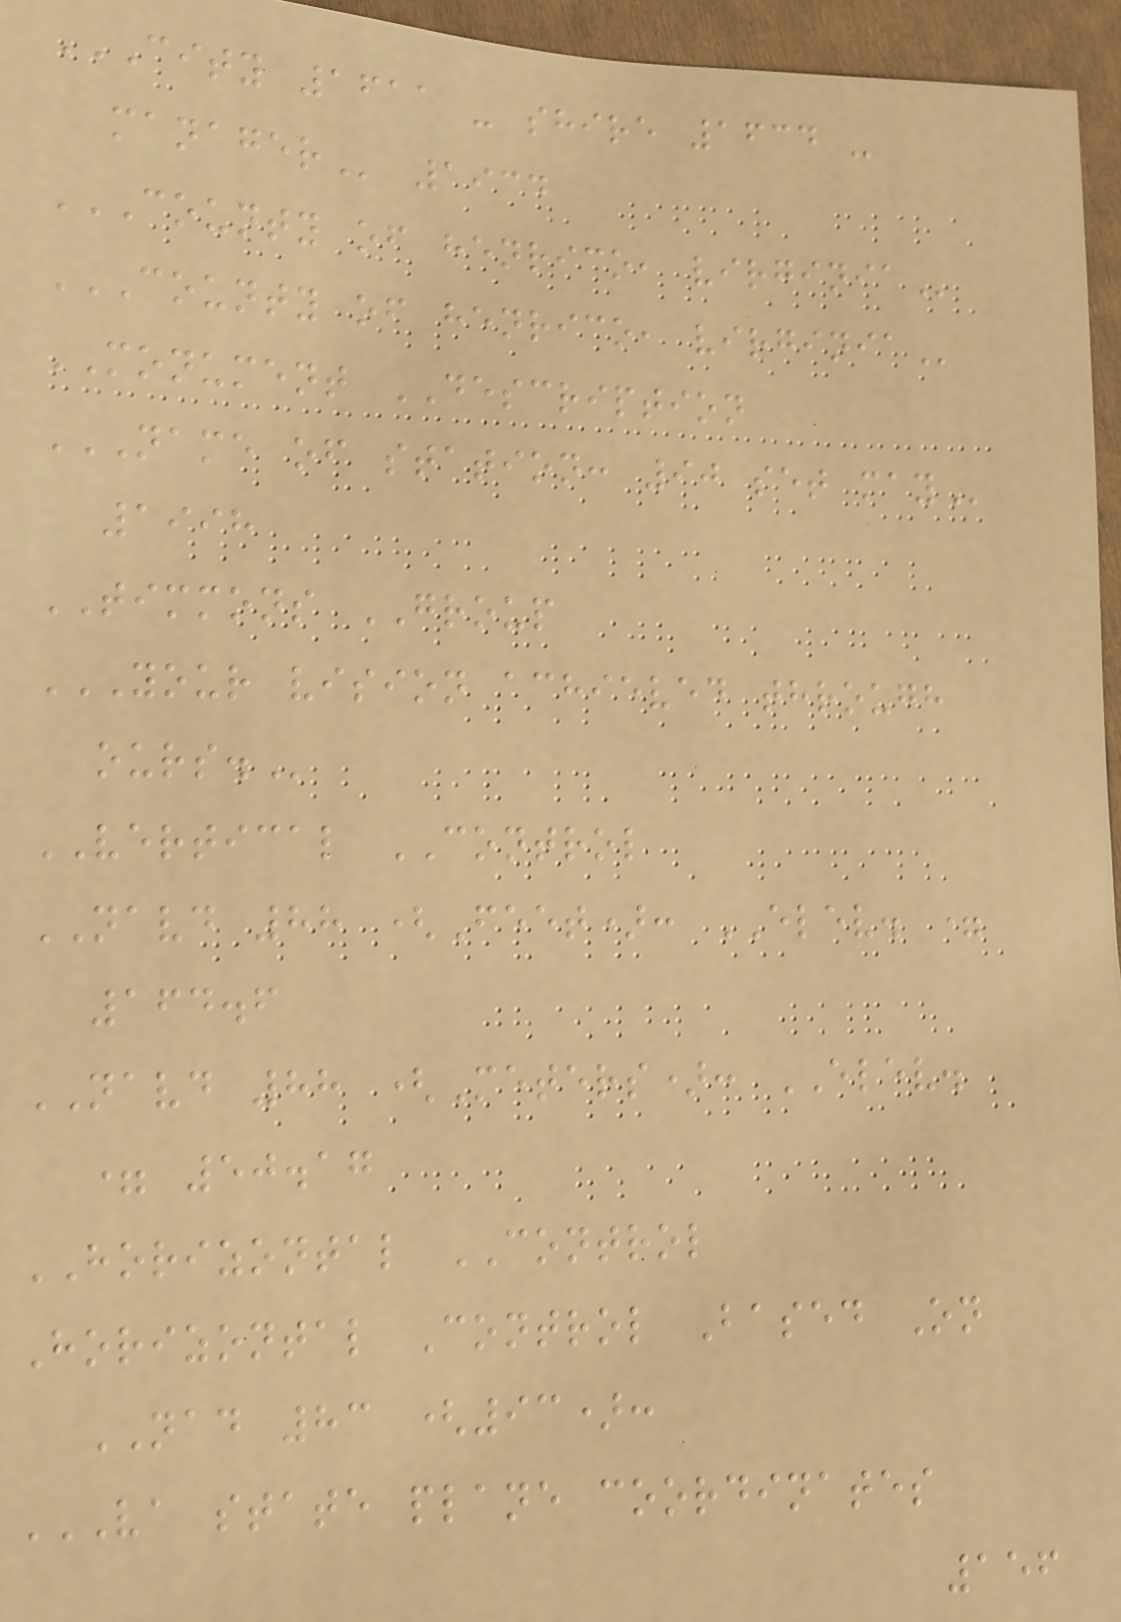CITY 1611 - SHIRE 1634 -
MANAGER 1934
COUNTY OF HENRICO, VIRGINIA
COUNTY OF HENRICO, VIRGINIA
MONUMENT DESCRIPTION
NAME OF STATION: 90 SET MAY
1998
TIMMONS GROUP
YOUR VISION ACHIEVED THROUGH
OURS.
VERTICAL CONTROL
NAVD 88 (Feet): ELEV. =
164.6
NAVD 88 (Meters): ELEV.
= 50.17
HORIZONTAL CONTROL
Horizontal Control Based On
NAD 83 (93):
VA STATE PLANE COORDINATES
156
